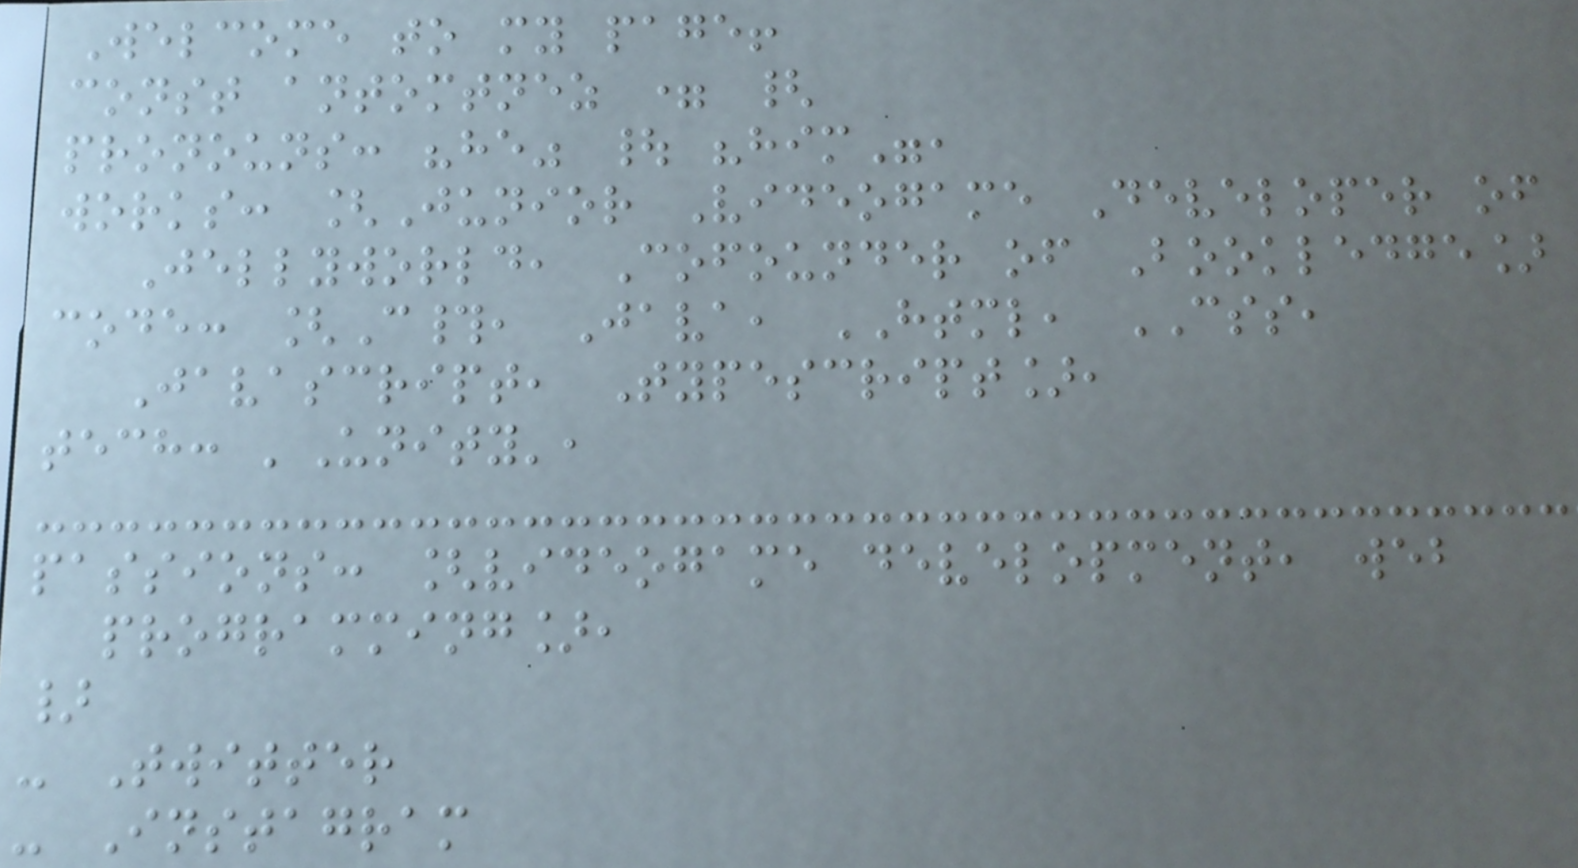Welcome to my page!
const antomtnez = {
pronouns: "he" | "him",
works: [Junior Videogame Developer of
Jellyworld, Cofounder of Bookledge]
code: [C#, Java, HTML, CSS,
Javascript, Typescript],
tech: 'Unity',
passions: [videogame development, web
programming],
}
- Twitter
- Instagram
